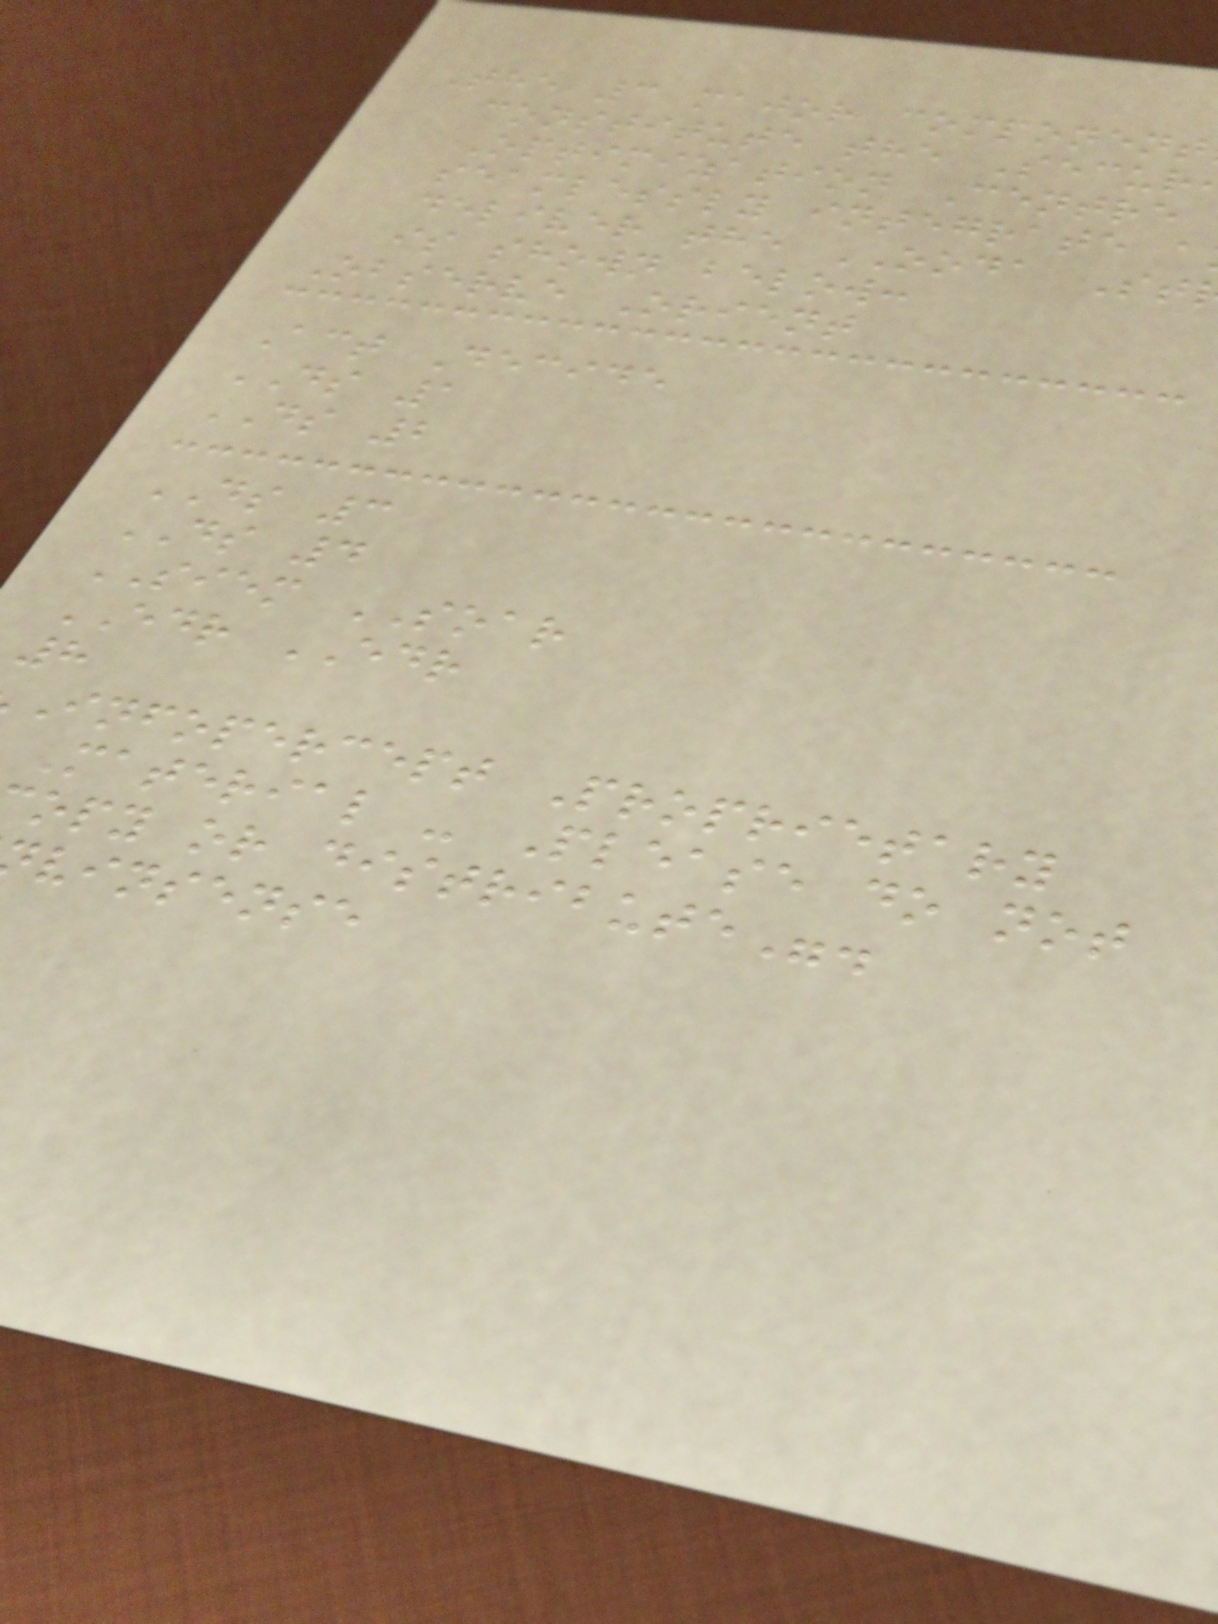The 3 major component
constitute the Secur
Optimization Centre
seamlessly integrate a
deliver the OODA St
is shown below:
Observe Orient
Act Decide
DS 1
DS 2
DS 3
DS 4
SIEM SOAR
EDR EDR
8
Infopercept Proprietary
Material - Please do not
opy or distribute".
vinsense
